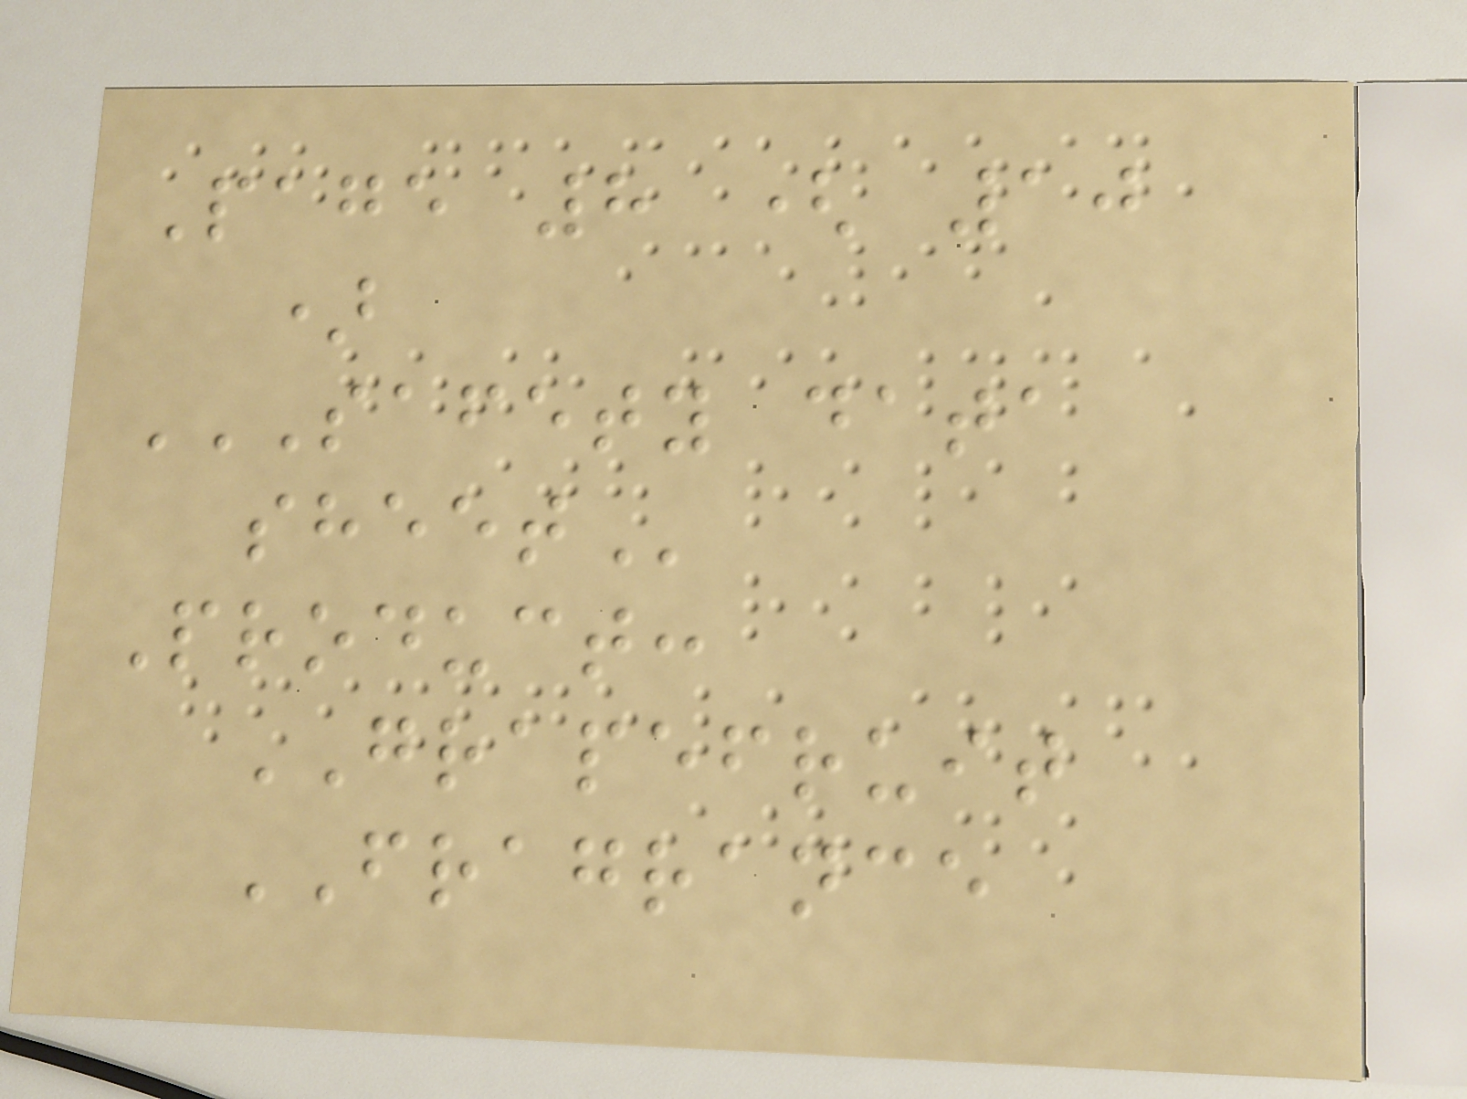Page 8 ( 10
)
SAFETY DATA
SHEET
Product:
GRAPEFRUIT
FRAGRANCE
